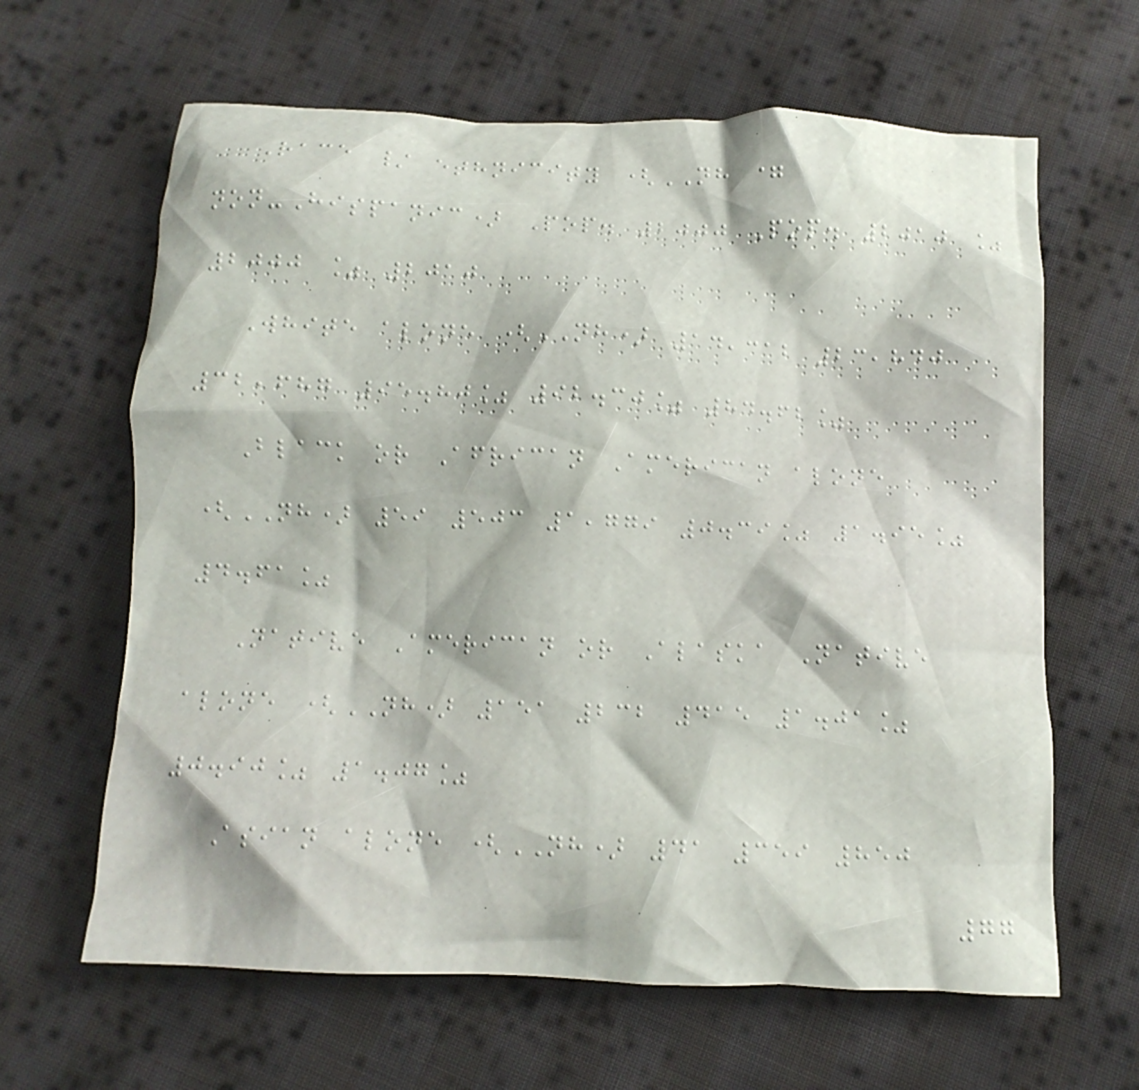Race / ethnicity (NH =
non-Hispanic) Pop. 2000 Pop. 2010 %
2000 % 2010
White alone (NH) 14,312 23,840
32,687 95.80% 92.30% 84.62%
Black or African American alone
(NH) 59 503 1,779 0.39% 1.95%
4.61%
Native American or Alaska Native
alone (NH) 151 232 415 1.01%
0.90% 1.07%
Asian alone (NH) 41 359 850
77
